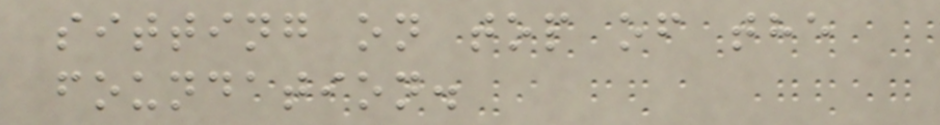sitting on top of the
foundation.
